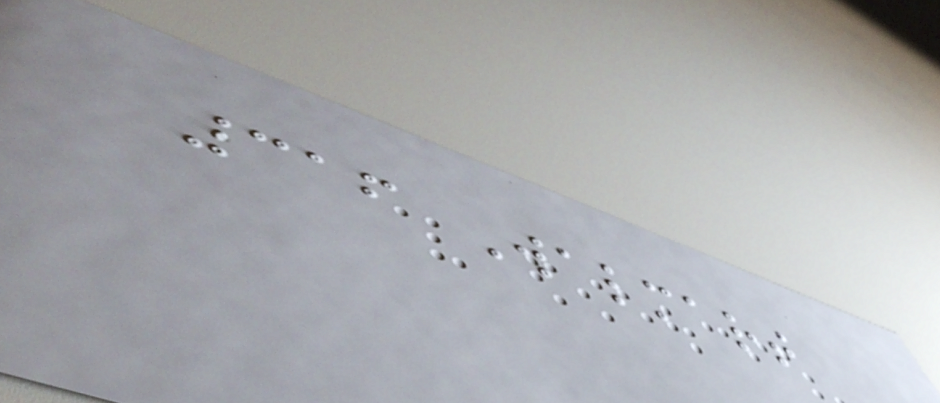316 Walmart
